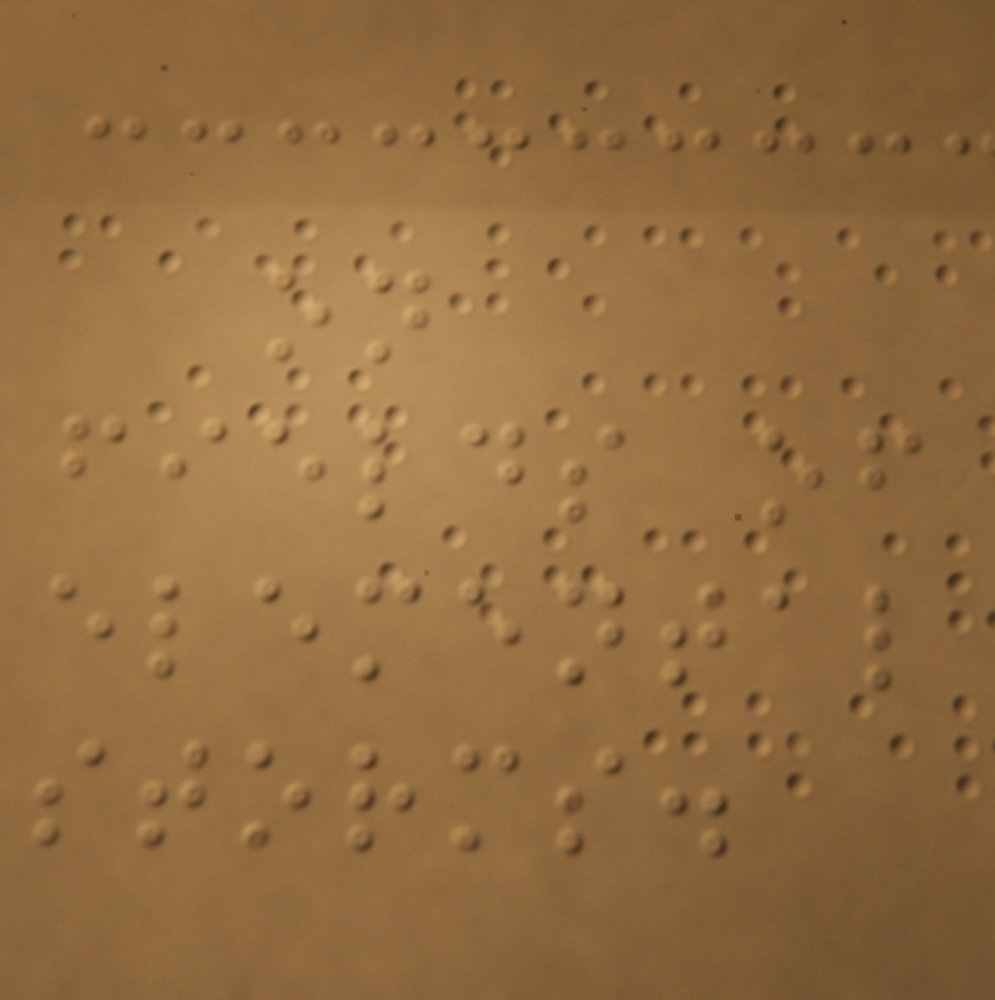on
fields of
elemental
storms.
